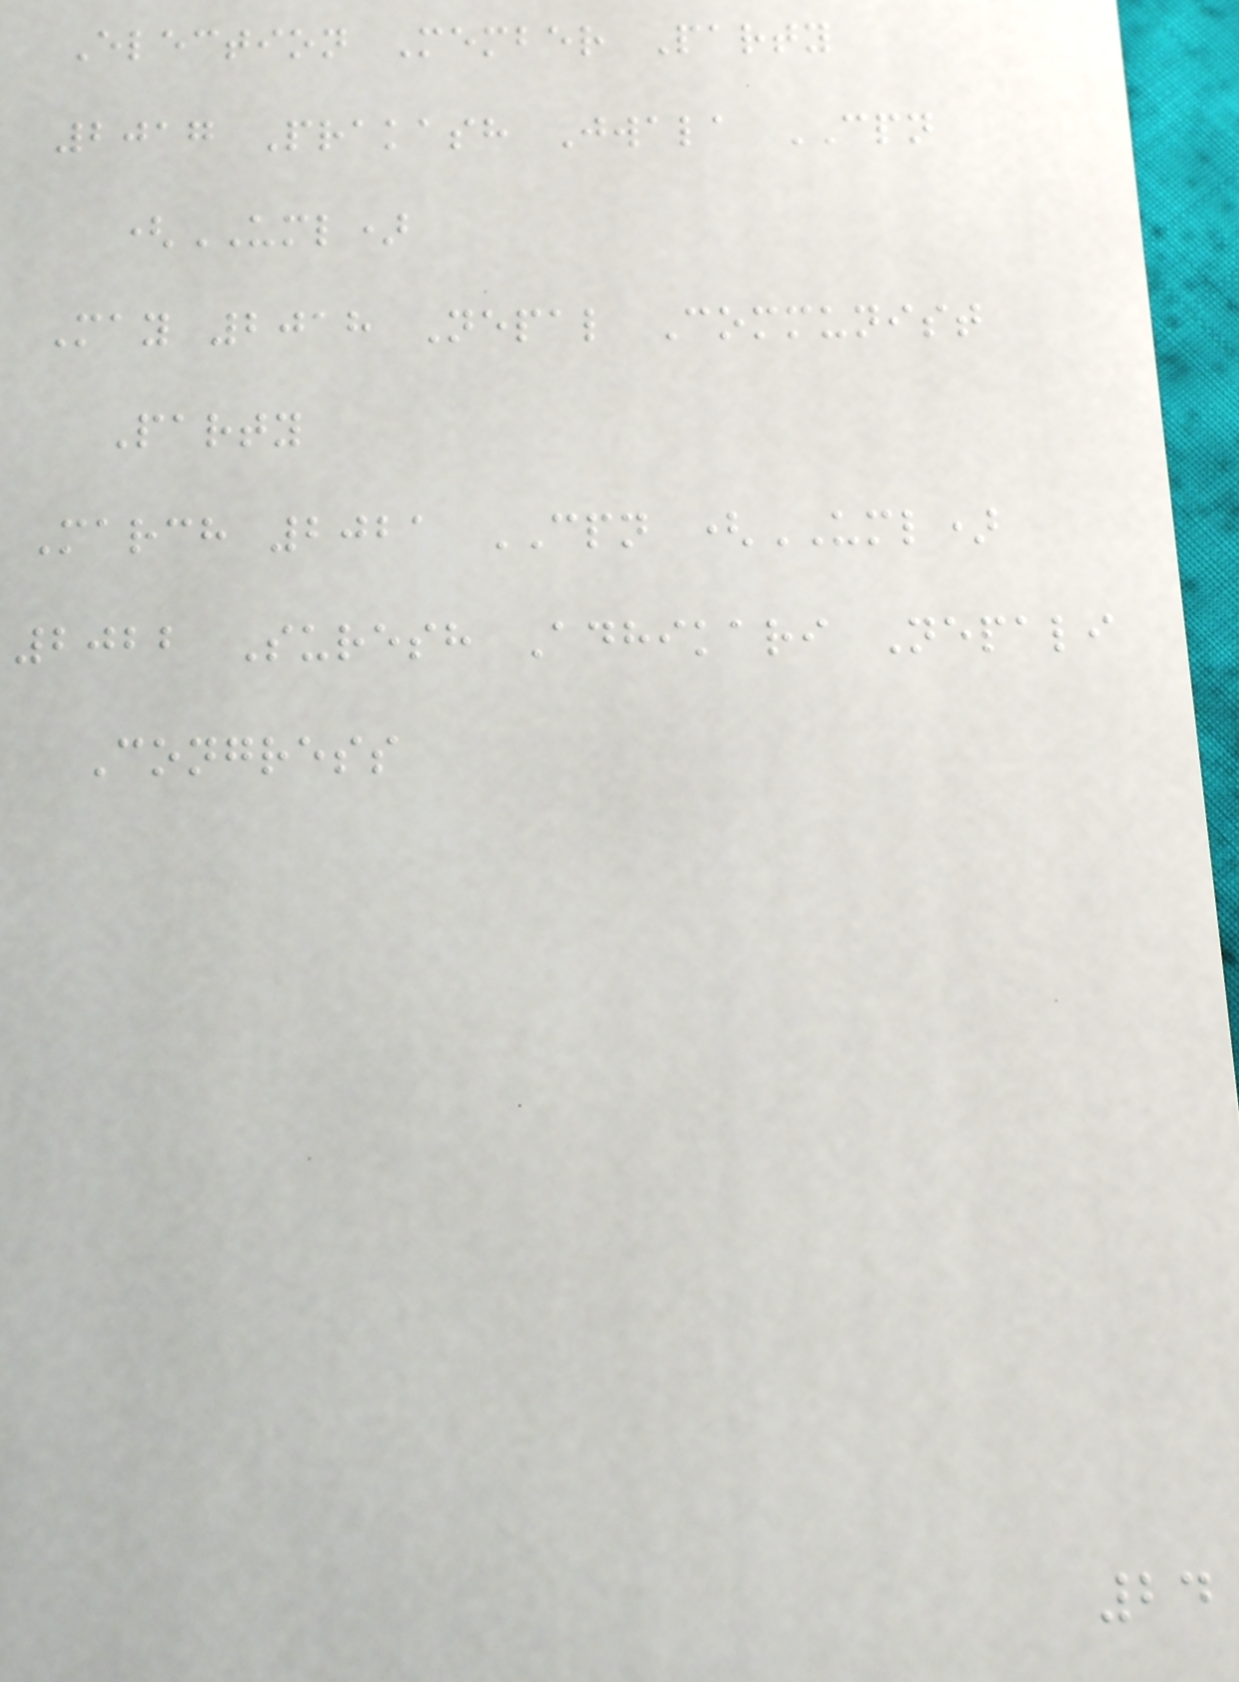Election Member Party
2017 Prakash Jwala CPN
(UML)
May 2018 Nepal Communist
Party
March 2021 CPN (UML)
2022 Suresh Adhikari Nepali
Congress
24
